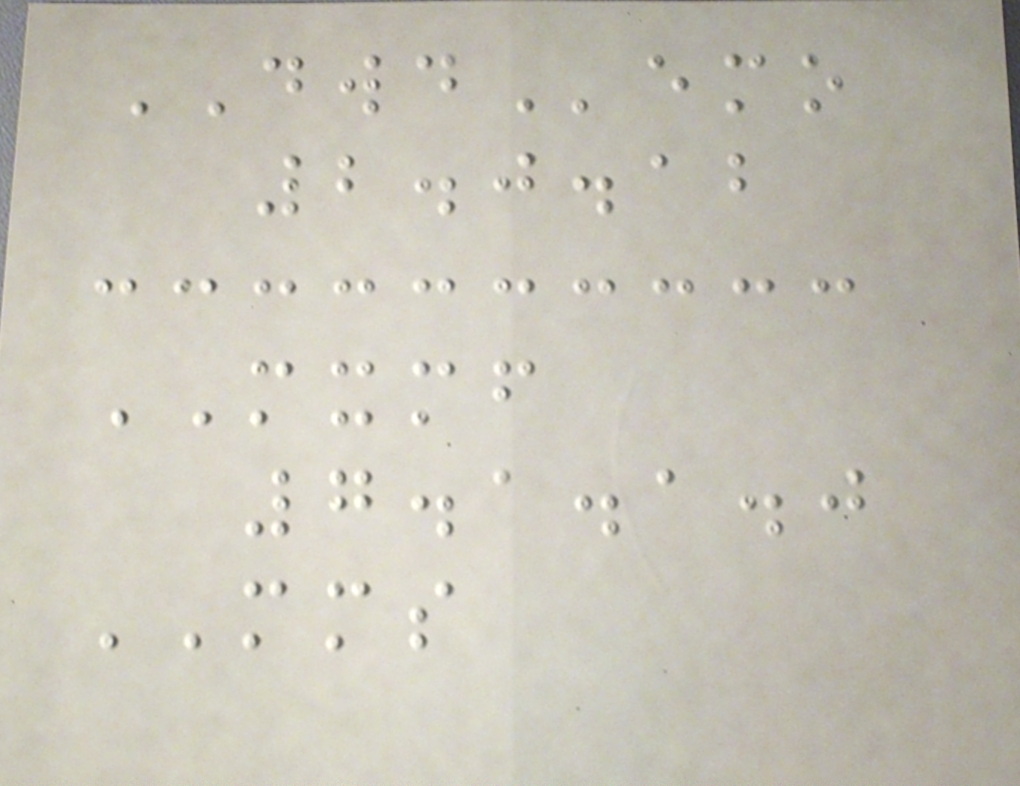DWDemo
2.0.12
MXMF
7.1.1.0
MMS
